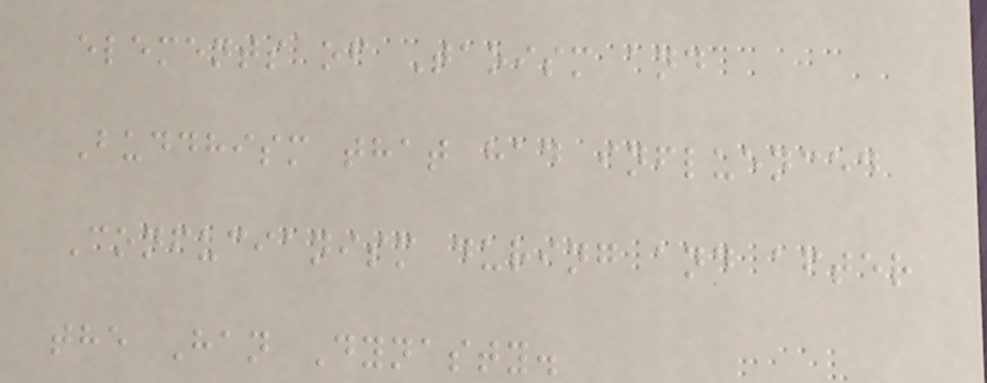elements of Taoism and
Buddhism that had influenced
Confucianism during and after
the Han Dynasty.
